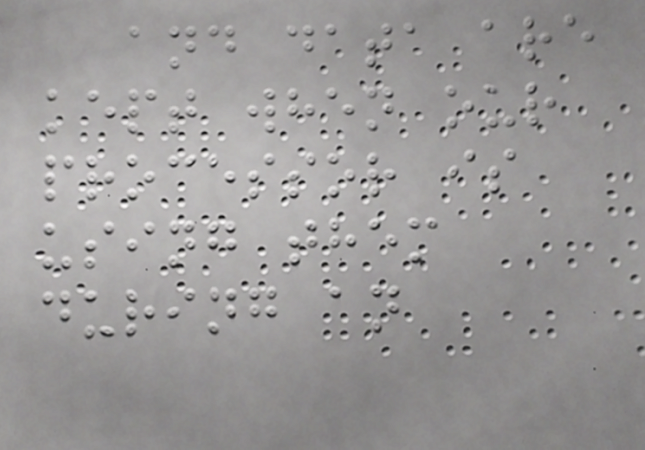and data are
kept when our
processor is
using them
during an
